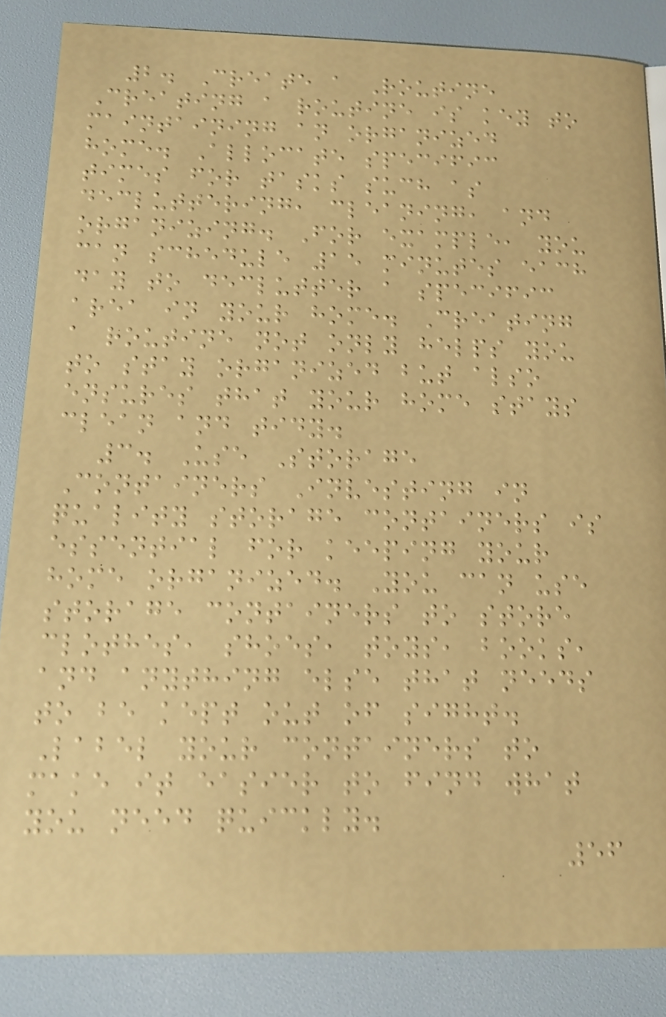2. Create a Routine
Creating a routine is key to
maintaining an organized
home. Allocate specific
times for tasks such as
decluttering, cleaning, and
organizing. For example, you
can schedule 15 minutes each
day to declutter a specific
area in your home. Creating
a routine not only helps you
to stay organized but also
ensures that your home stays
clean and tidy.
3. Use Storage
Containers Investing in
quality storage containers is
essential for keeping your
home organized. You can use
storage containers to store
clothes, shoes, toys, books,
and anything else that needs
to be kept out of sight.
Label your containers to
make it easier to find what
you need quickly.
56
